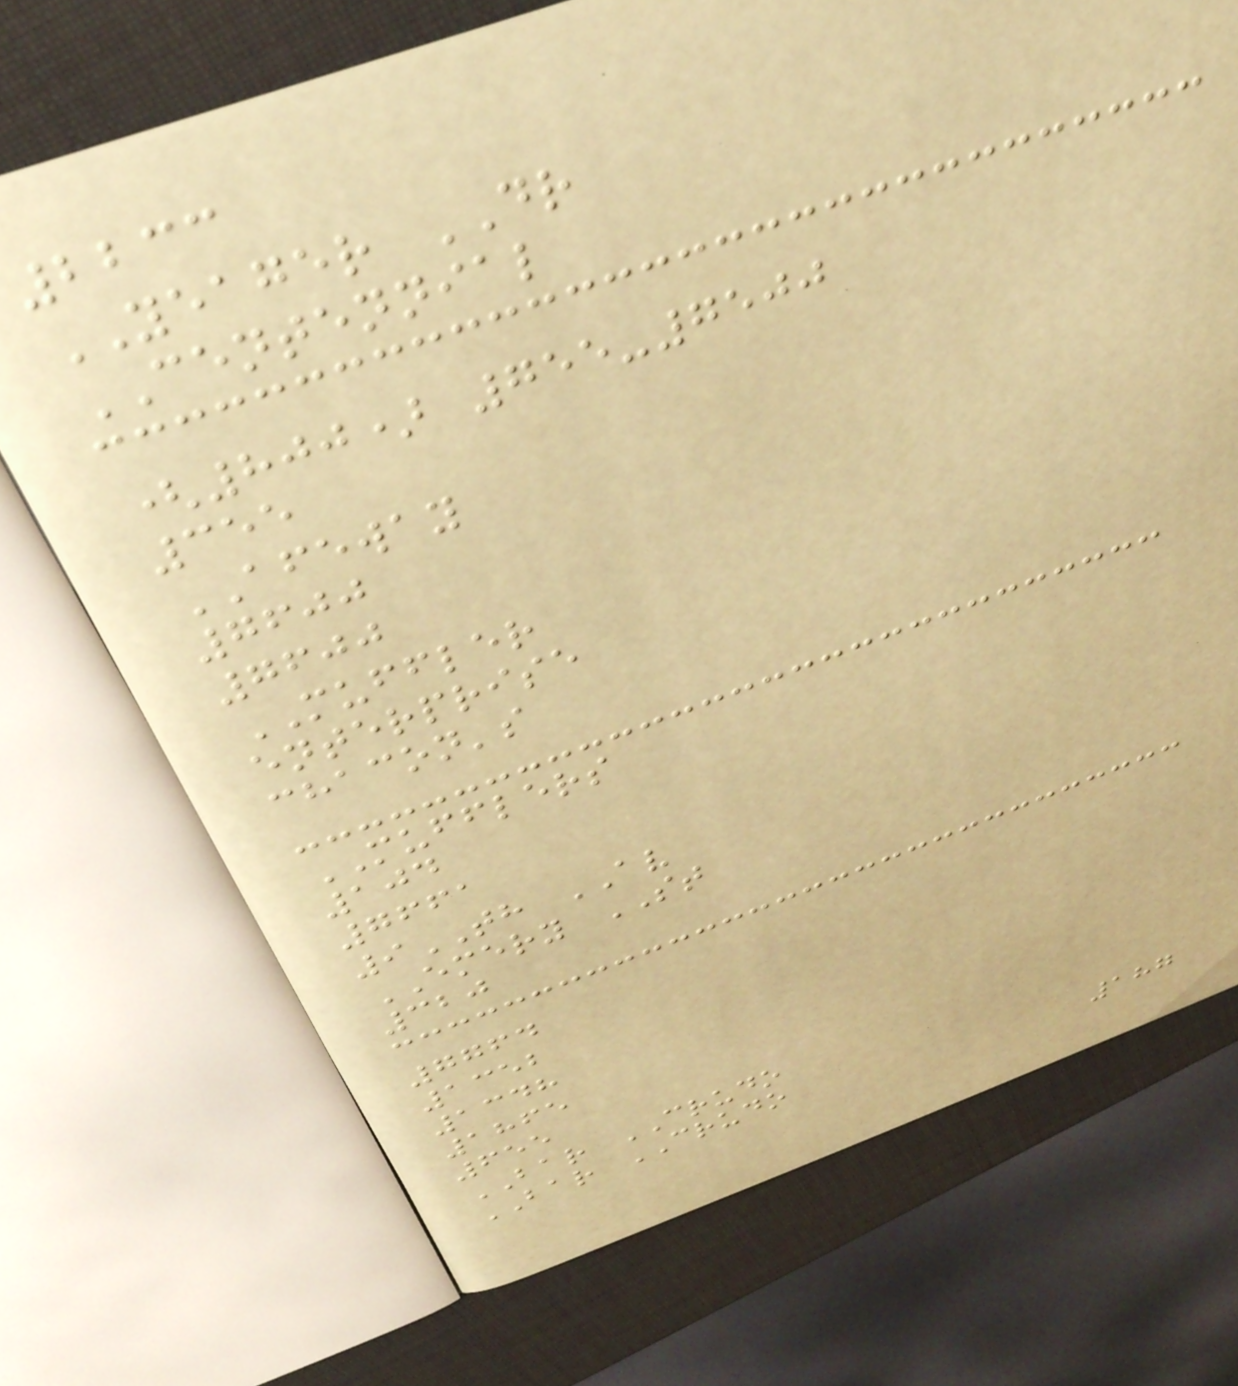2233
YEAGER DR
CENTENNIAL
(800) 755-7500
355
AFEWAY
7600
7600
MUFFLER
enterprise
chacon's
MUFFLERS
104
7661
9TH AV
EMERY ST
320
7764
1352
1348
1865
655
BAR CRUDO
BAR CRUDO
187
